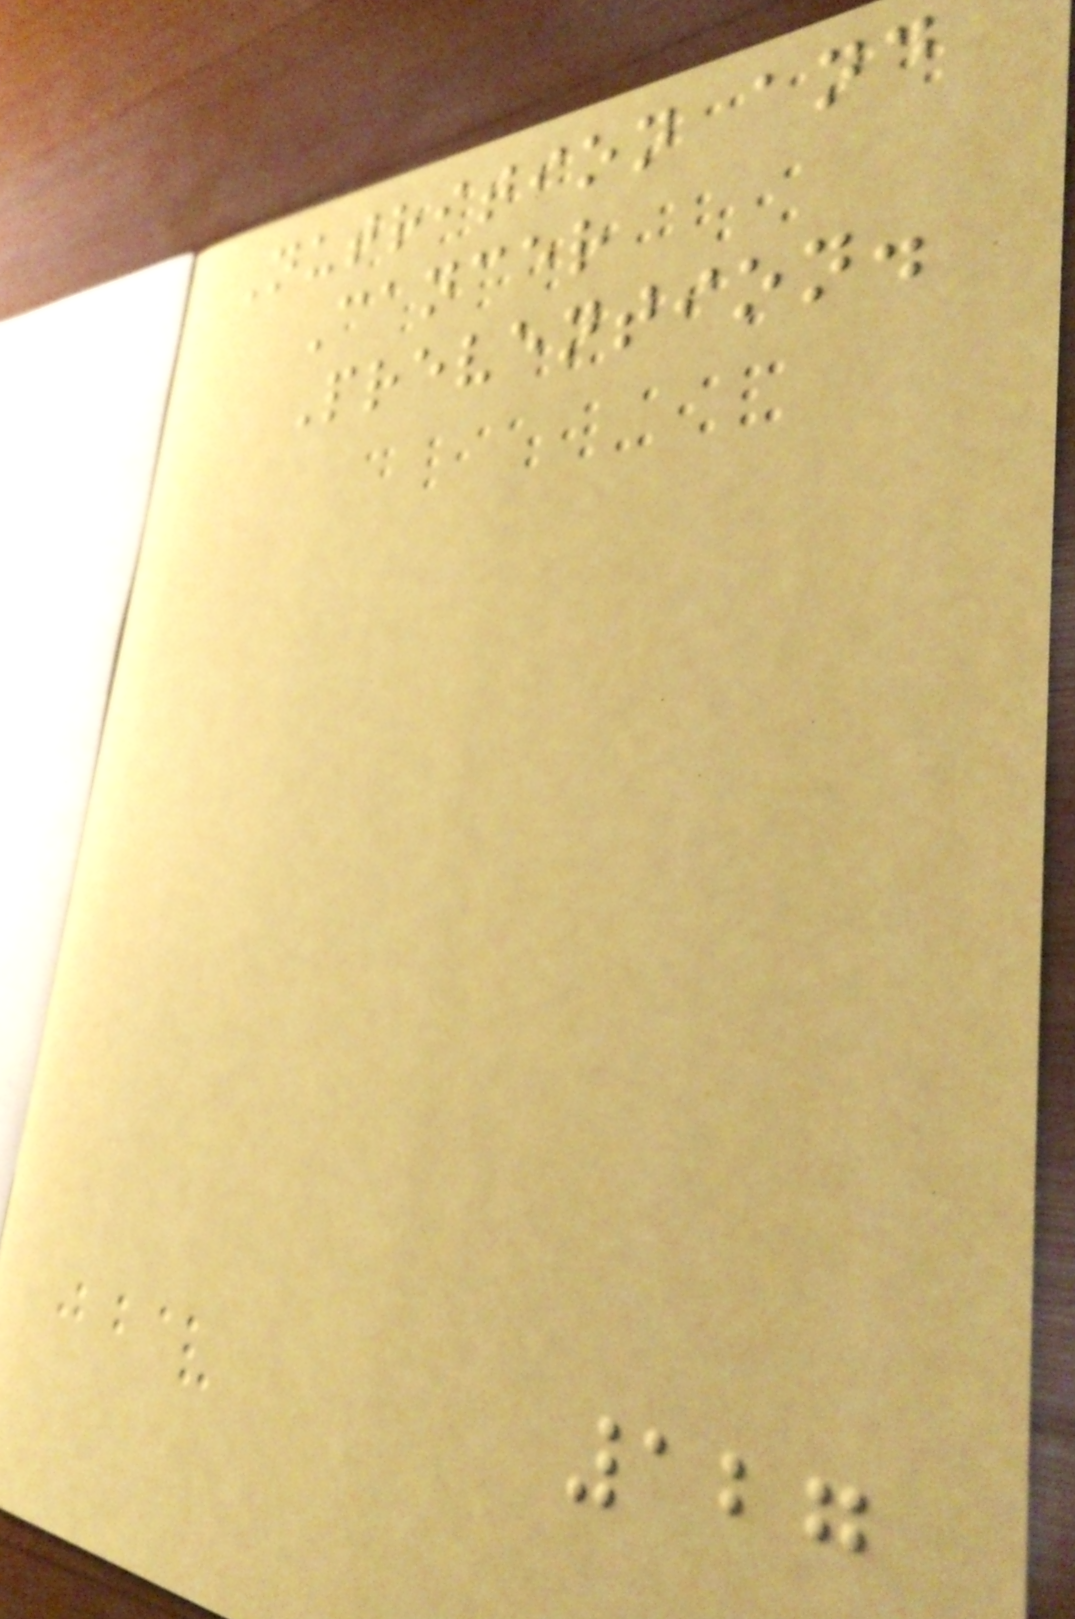Nutrition and
Cancer
Prevention.
127
